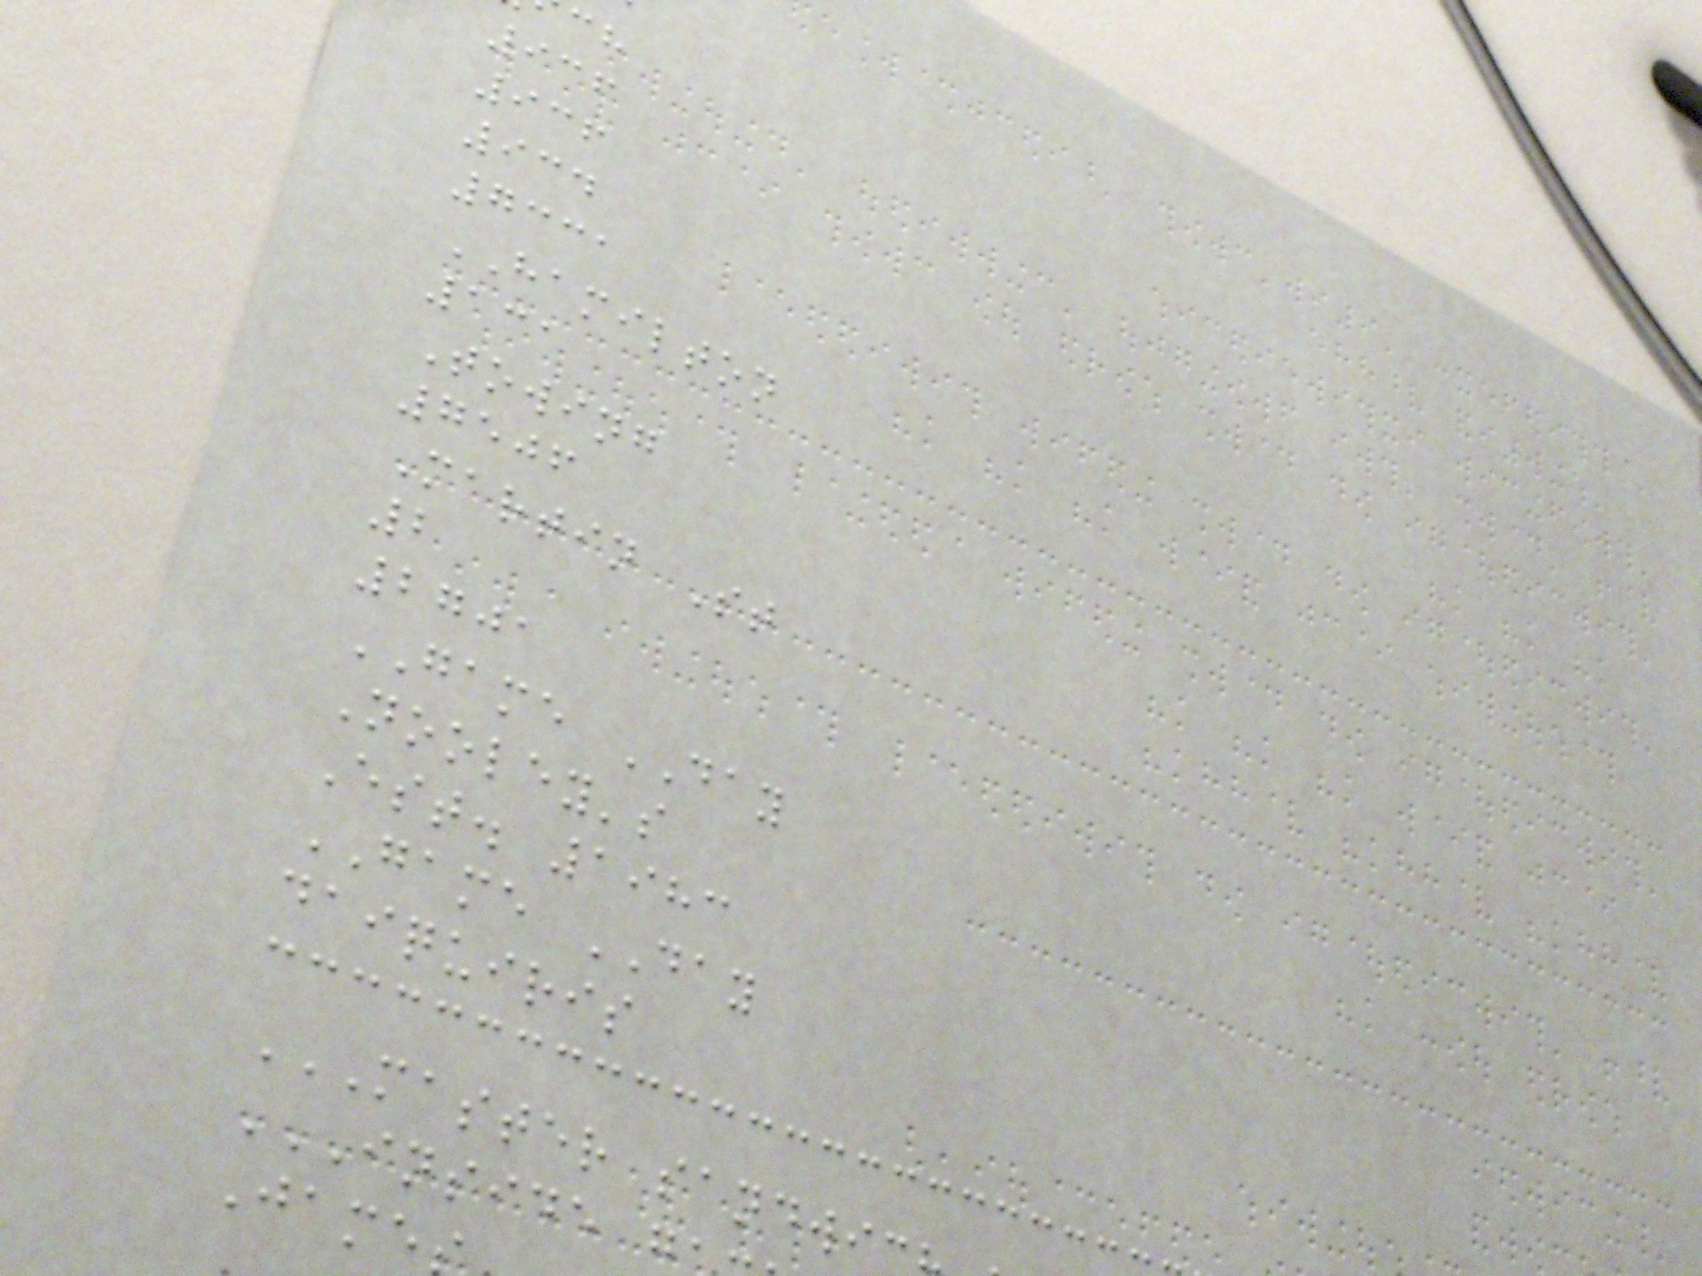936
936
934
7331
HAMILTON
131
Towing
7506
Martin St
2
2701
GAME DAY
Nooley's
Est. 1983
GAME DAY
daiquiris
Jame
